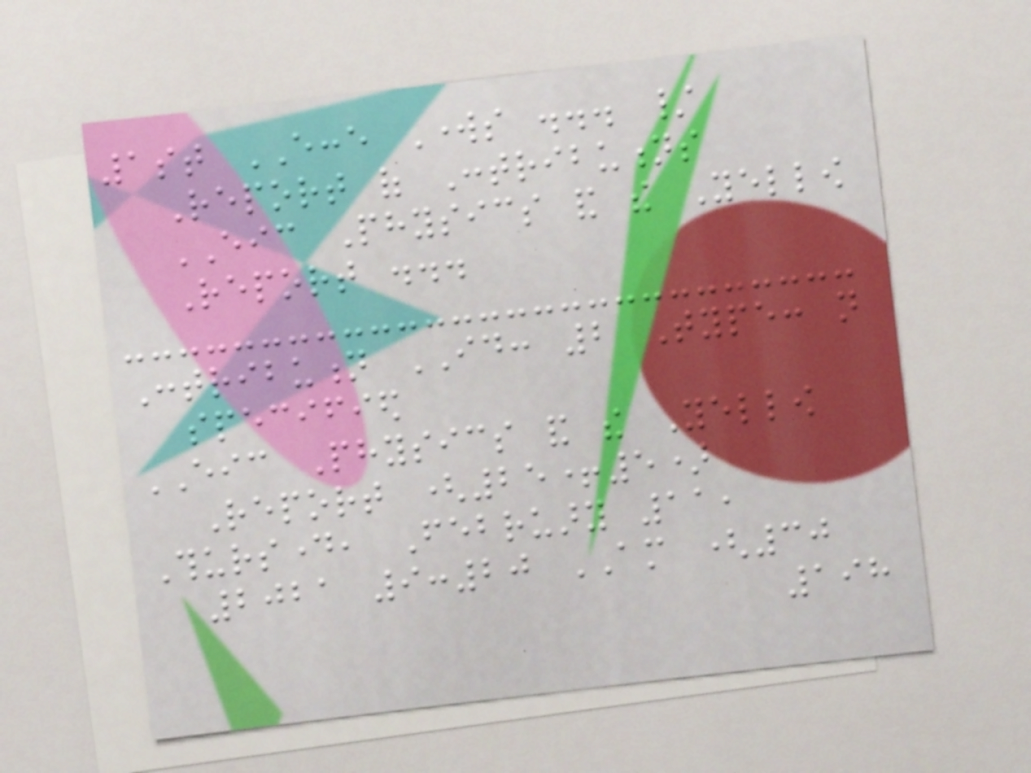1st ECCE Works ... /
Report of Contributions
EIC Physics and the Yellow
Report ...
Contribution ID: 2 Type: not
specified
EIC Physics and the Yellow
Report (25+5)
Thursday, February 11,
2021 9:20 AM (30
198
